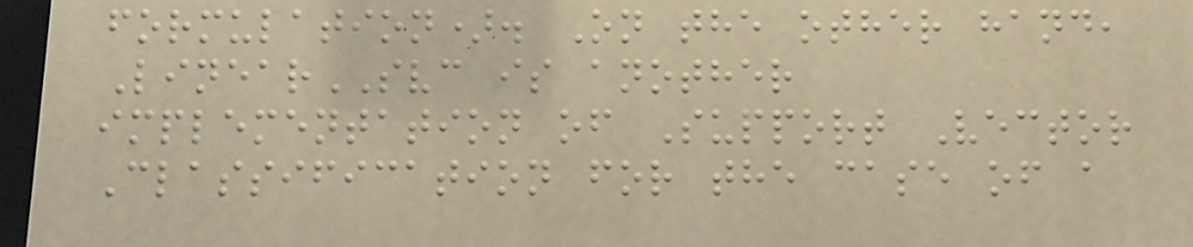formulation). On the other hand,
LinearSVC is another
implementation of Support Vector
Classification for the case of a
